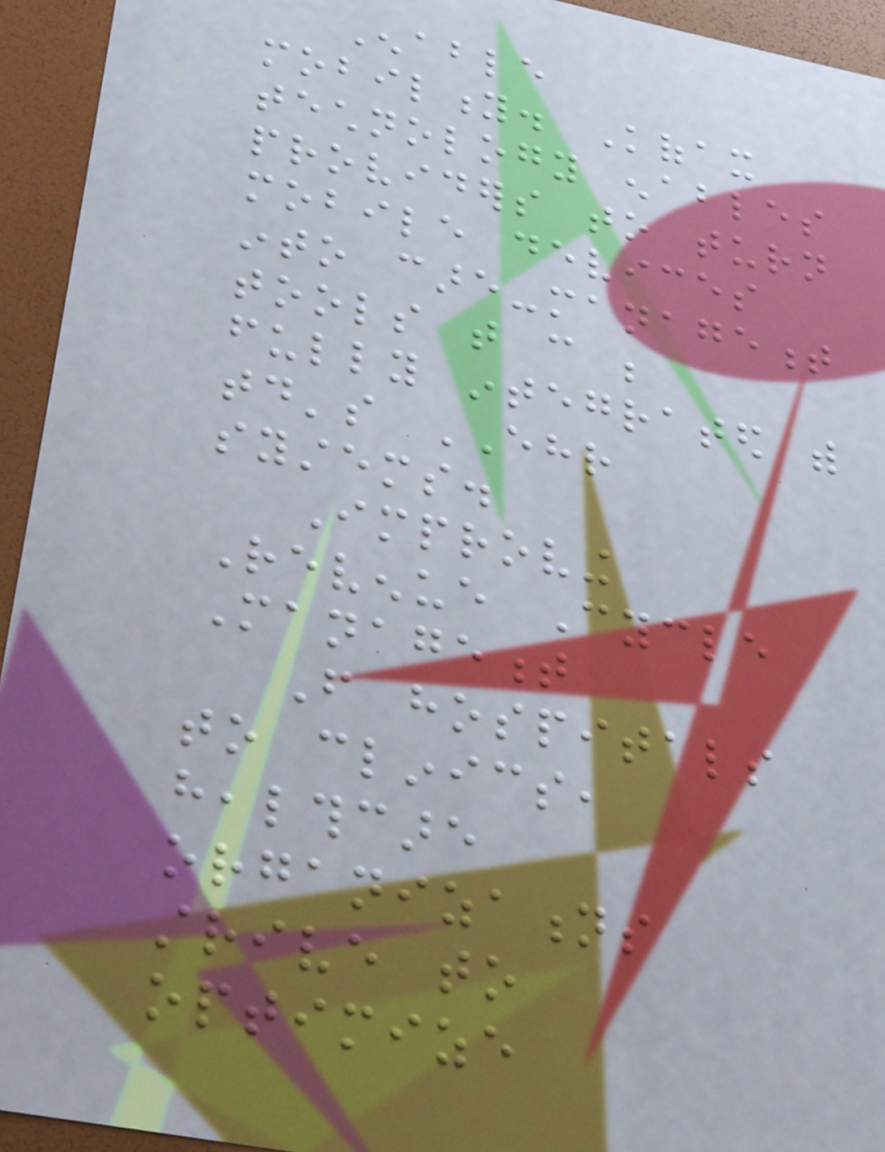Enable
mobility. Kofax
technology enables
providers to turn
mobile devices
into care-management
tools that can be
fully integrated with
today's EHR
systems.
Improving
Revenue Cycle
Management
From hospitals
to clinics,
healthcare
organizations
strive to
optimize
